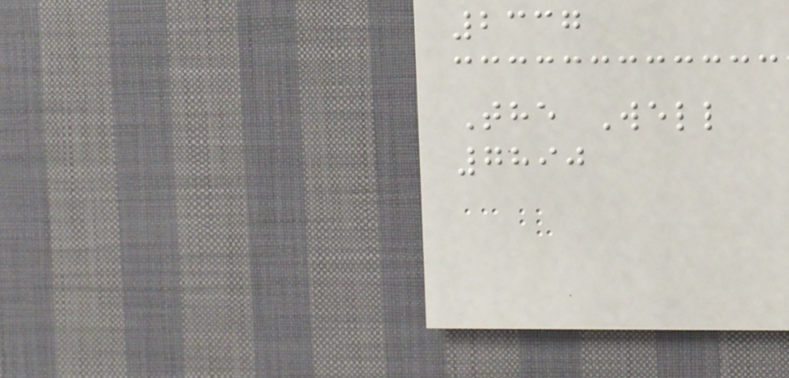2337
The Well
7890
